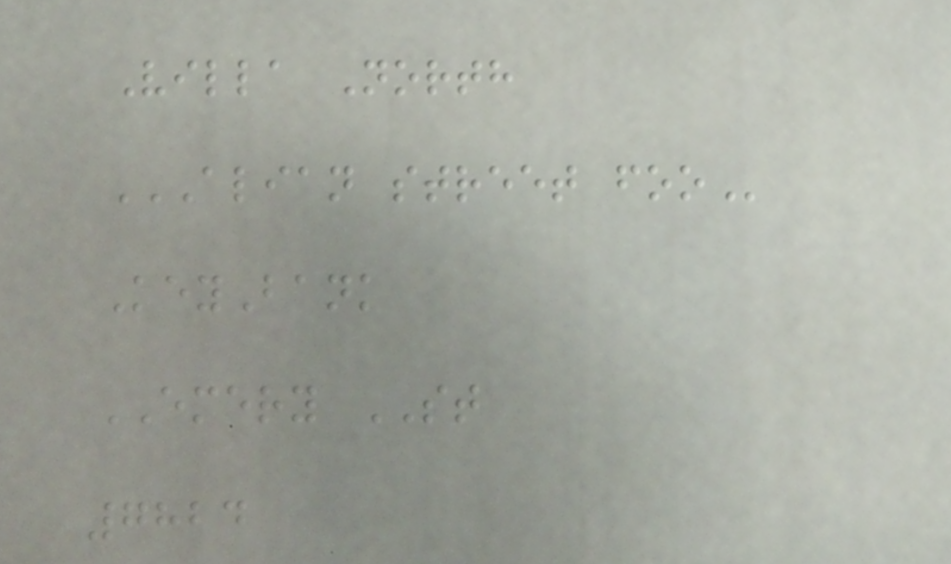Villa North
ALIAN STREET FOO
KeyBank
EMERY ST
7824
